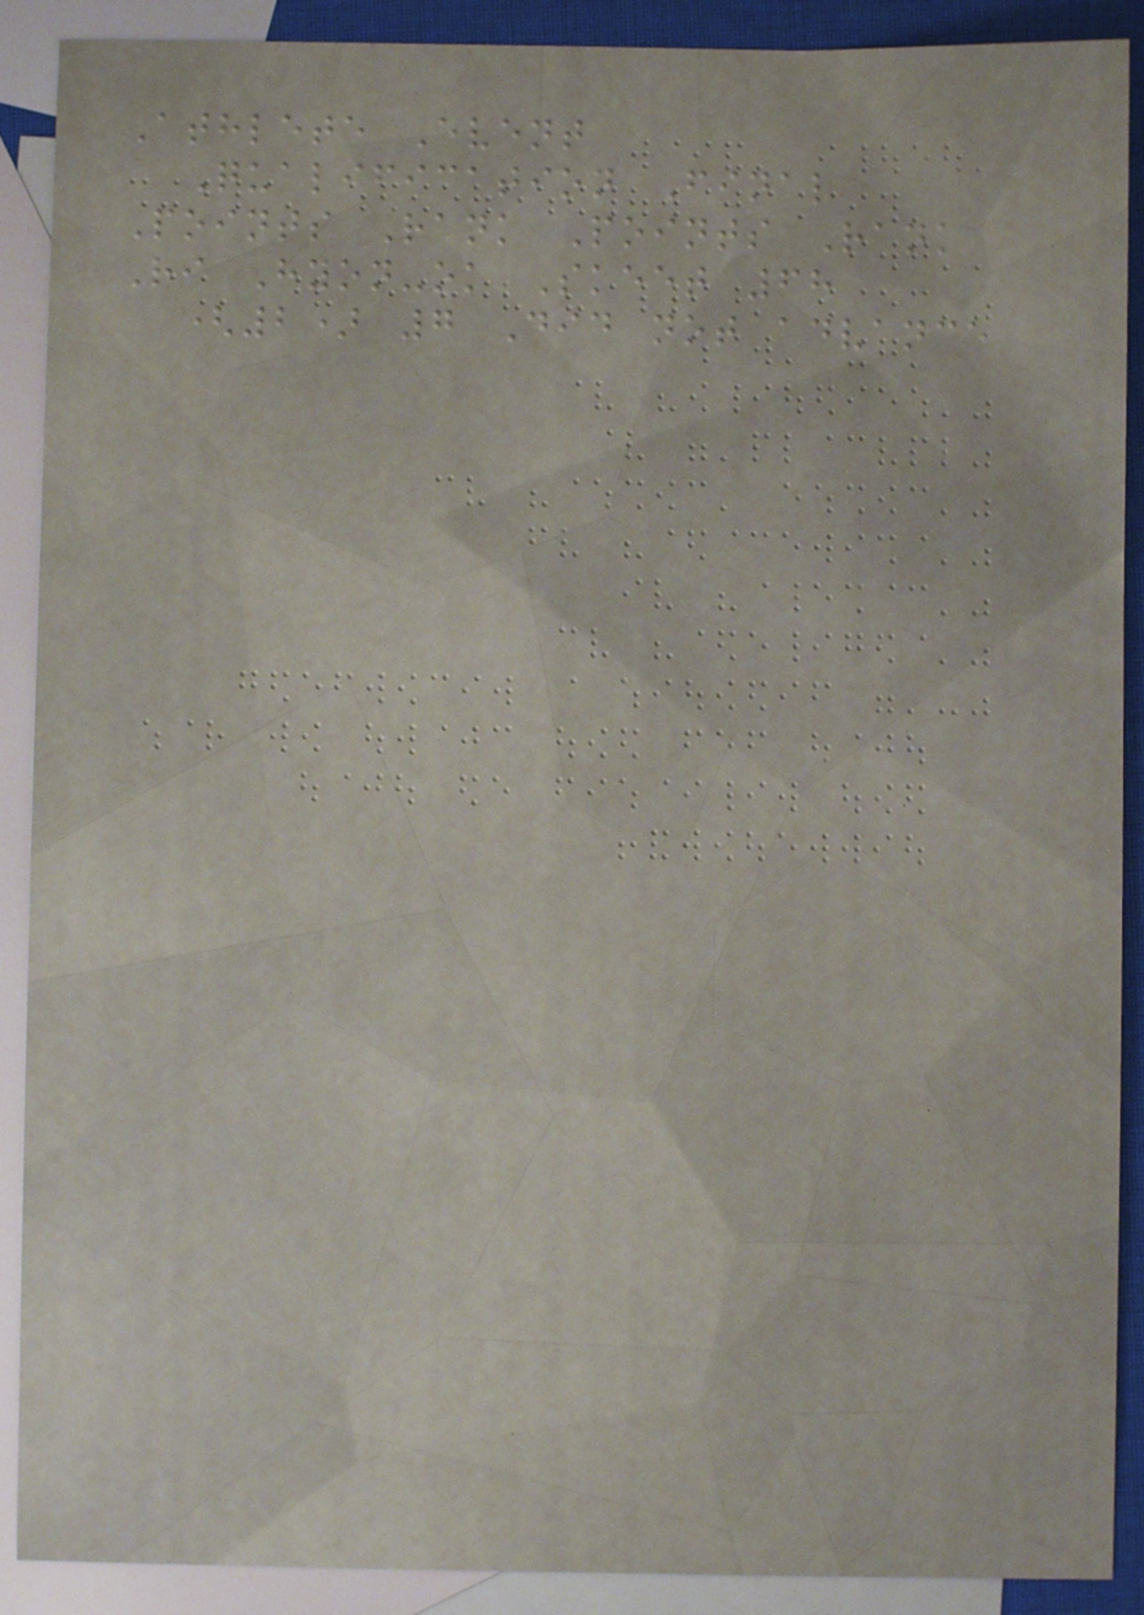Athlete Event
Qualification Final
Points Rank Points Rank
Ri Hyon-ok Skeet 68
(2) 7 Did not advance
